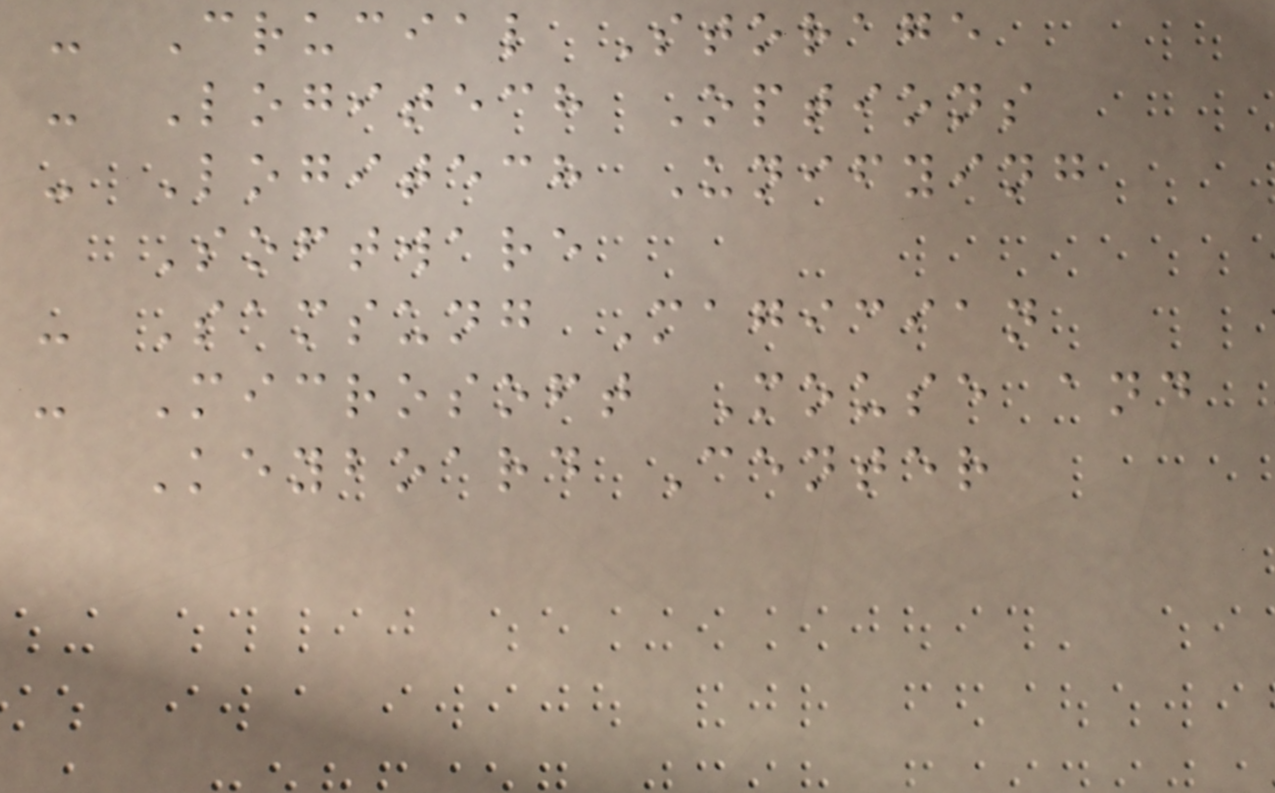- Crucial Storage
- Logitech Options
- Logitech Unifying
Software
- Samsung Magician
- Microsoft Mouse and
Keyboard Center
